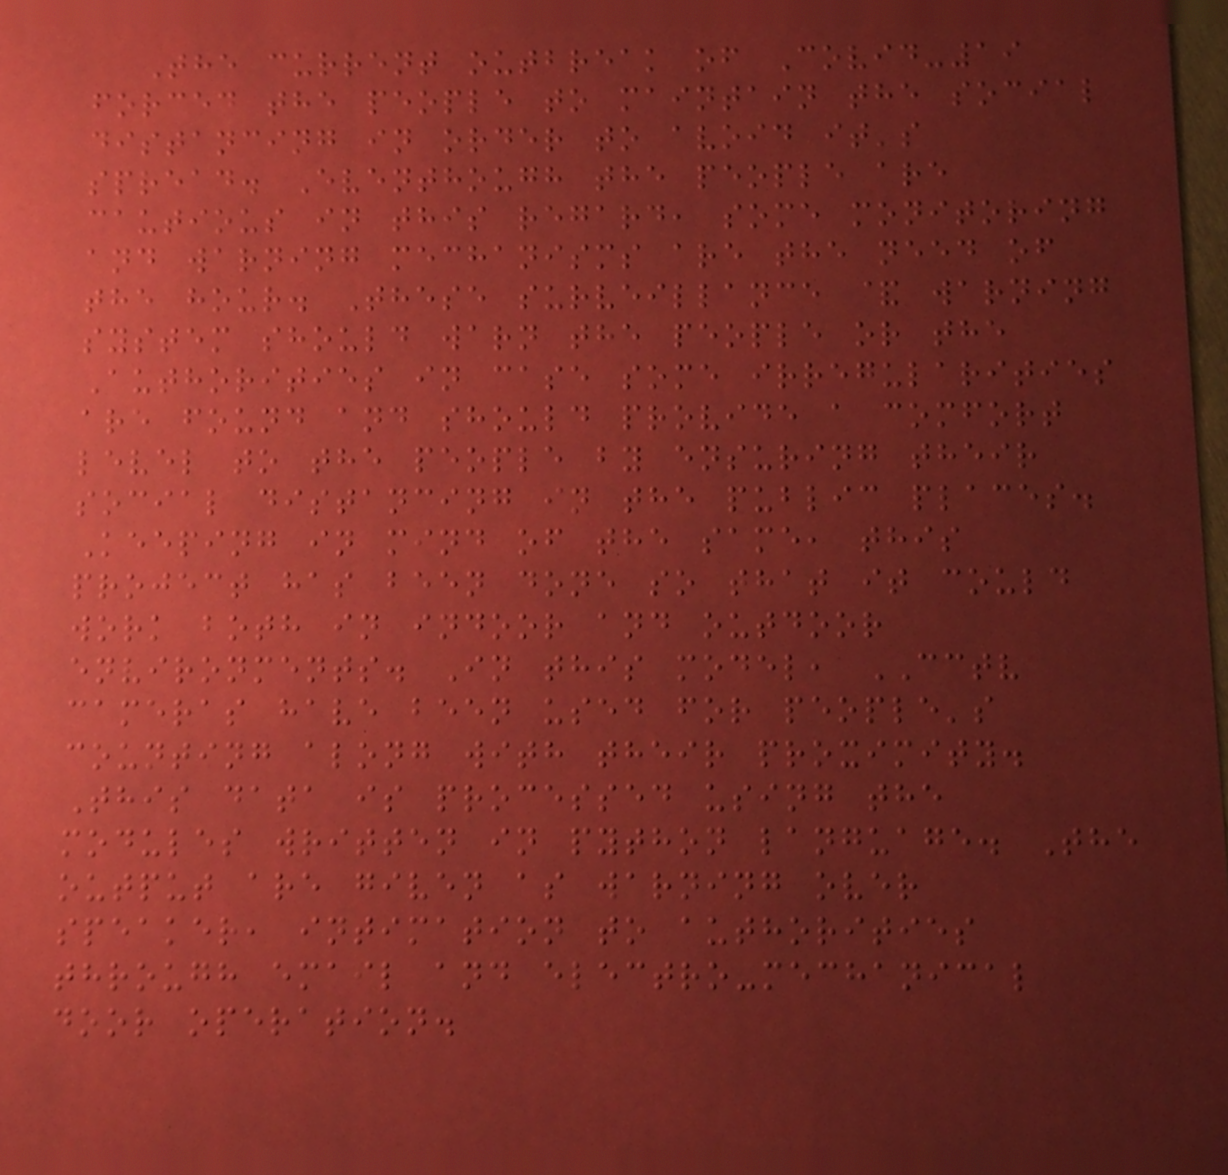The current outbreak of Covid-19
forced the people to maintain the social
distancing in order to avoid it's
spread. Eventhough the people are
cautious in this regard, some monitoring
and warning mechanisms are the need of
the hour. These surveillance & warning
system should warn the people or the
Authorities in case some irregularities
are found and should provide a comfort
level to the people by ensuring their
social distancing in the public places.
Keeping in mind of the same, this
project has been done so that it could
work both in indoor and outdoor
environments. In this model, CCTV
cameras have been used for people's
counting along with their proximity.
This data is processed using the
modules written in python language. The
output are given as warning over
speaker, intimation to authorities
through email and electro-mechanical
door operation.
